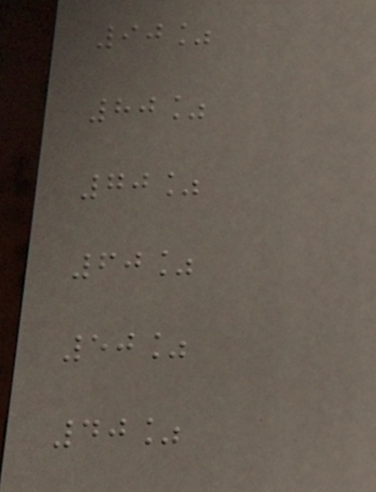90%
80%
70%
60%
50%
40%
